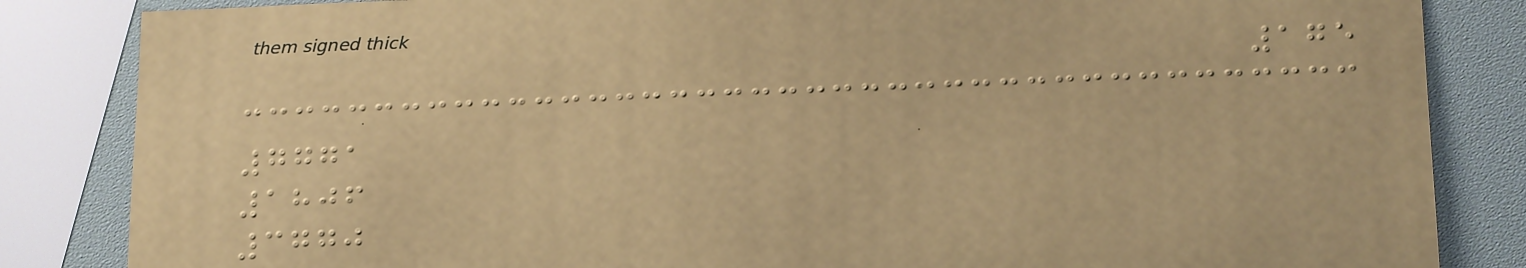175
7771
1806
3770
